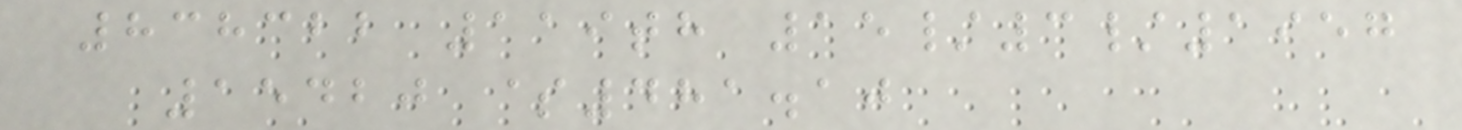838322 119th 15/3/1957
15420 $481.10
